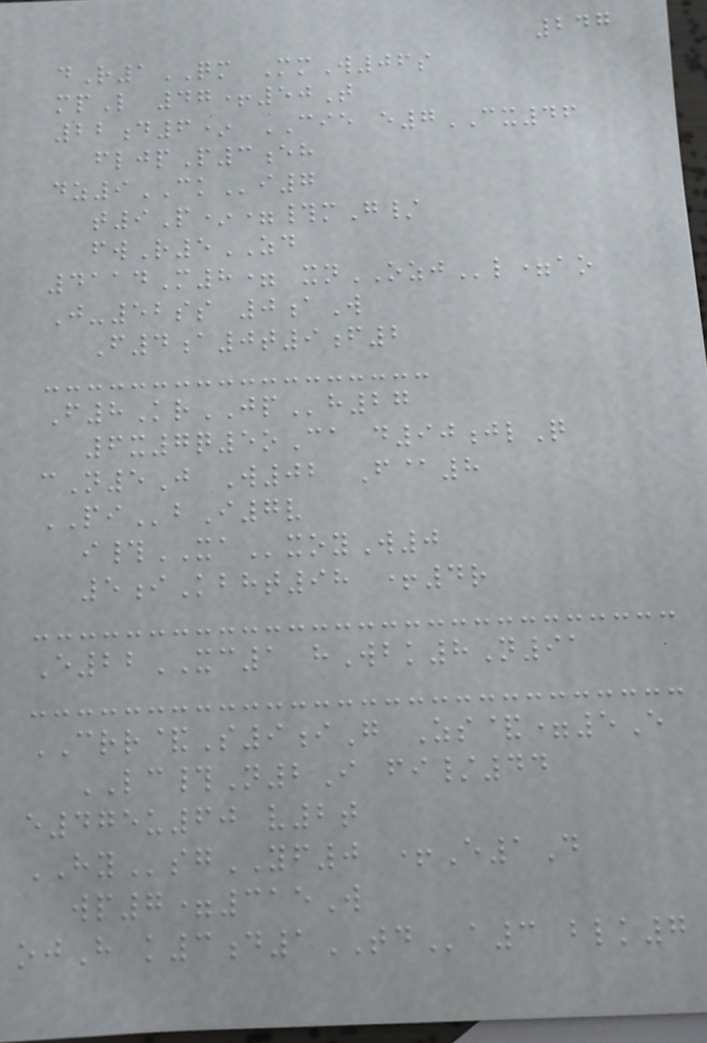247
dR1QM MmW06s
mpL 47+50T
22d6* CIE e7CX46
fljpP3eh
dz9CKi7
t9P*=#mG/
fwR5ZD
4114M8= xnOZJl=ao
J-52ss 0aW
F4a0t9f2
F8KrJPh27
6x7q5oCa d90jlQ
cN5J W02 F@8
PIbI7v
i#XAxoyW0
5iKbht98 +4r
E22XC1 hWbk8N91
CRR&S9iG Zs&=5E
LC#N2I fi/44
e475u60 v2t
HYsgYF0 +E1D
wp7=315W
ojH k3d1TDa3 blk7
